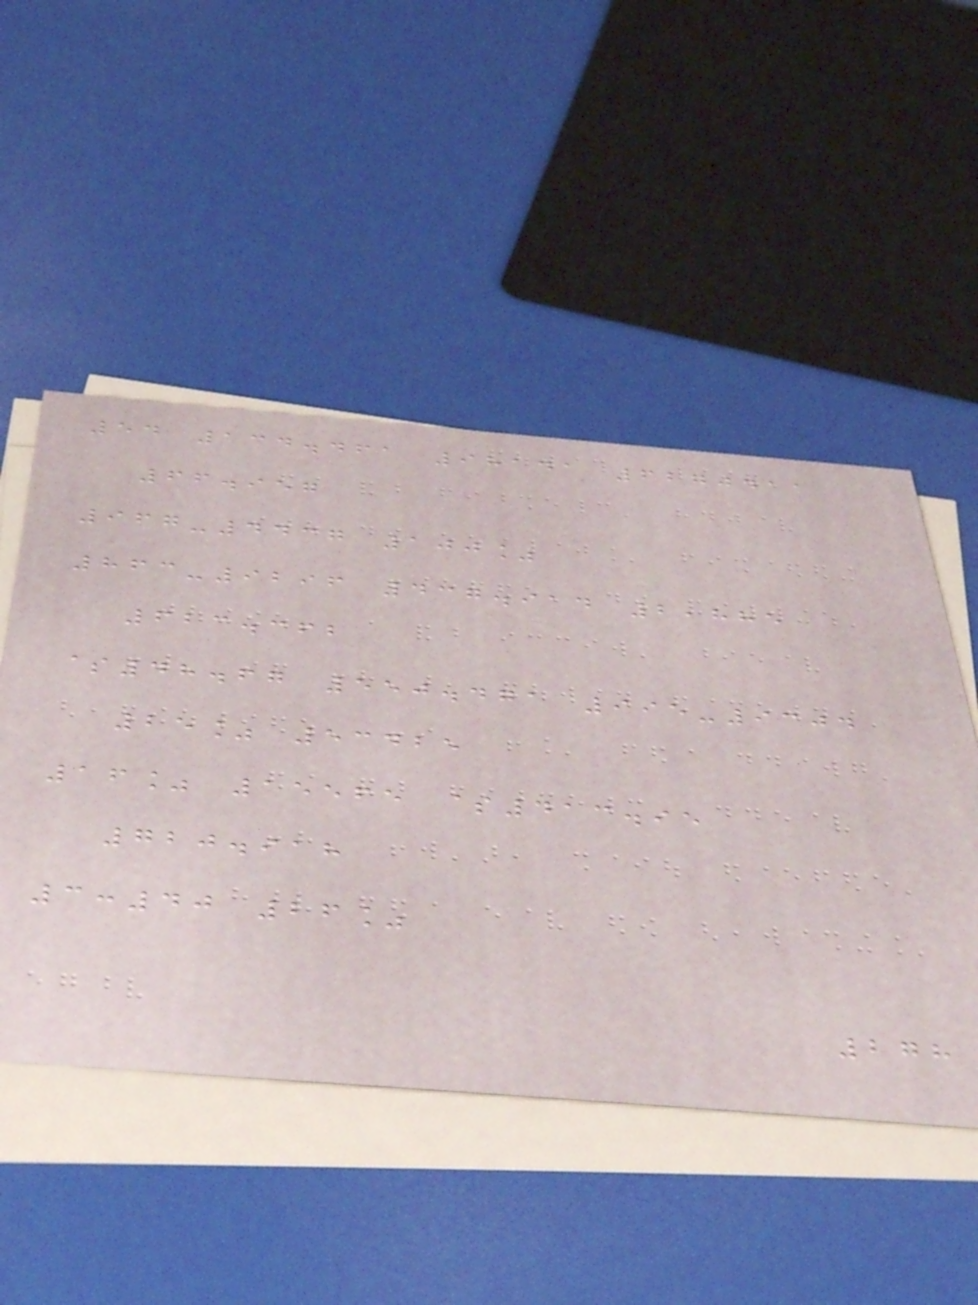54 134.461 98141 6270411
66.957
967-4437 100%
863-9296 437.914 2,885
623.362
$48.67 550.471 995-9304
25% 53425
16% 15565 $413.95
720.918
3:40 26%
278
